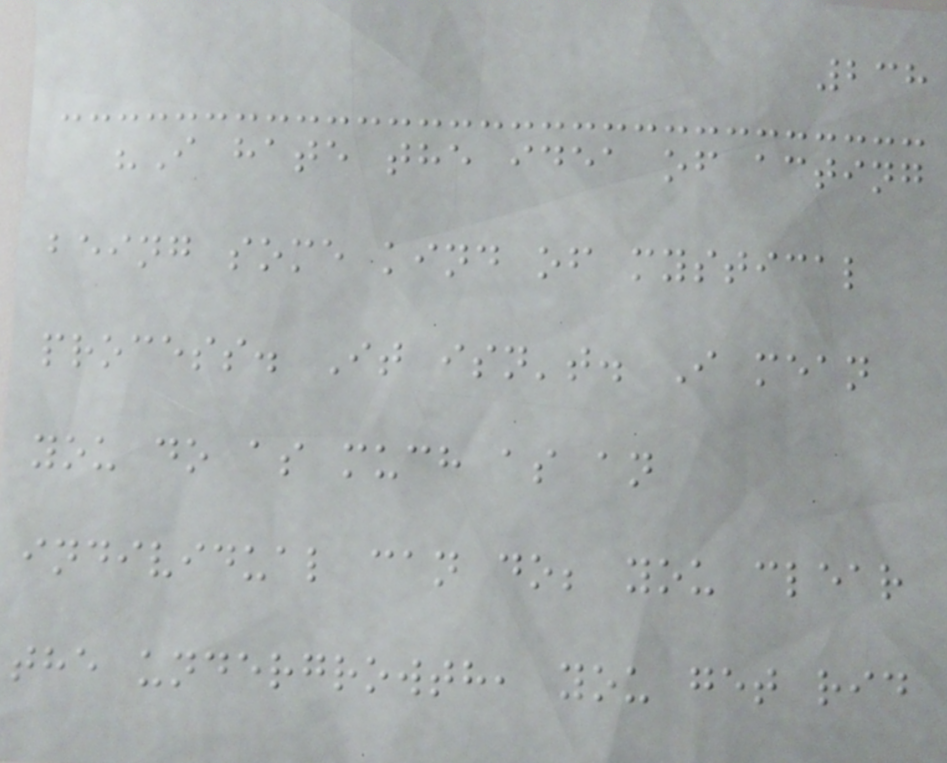238
"I hate the idea of acting
being some kind of mystical
process. It isn't. I mean
you do as much as an
individual can do; you clear
the undergrowth, you get rid
